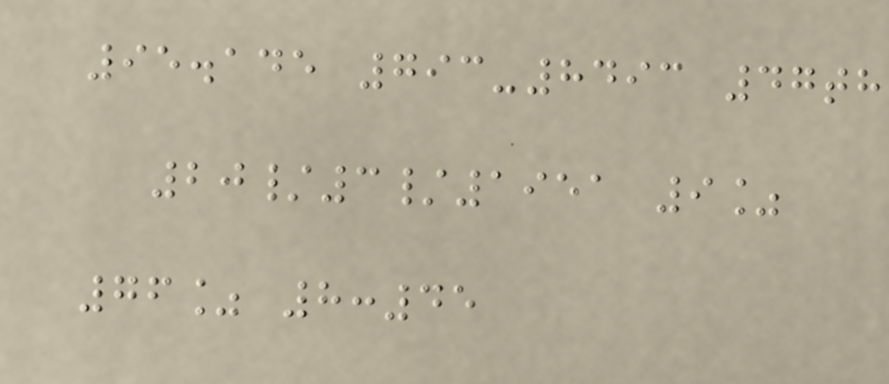95.145 793-8493 47th
20/3/1951 9%
76% 8:45
